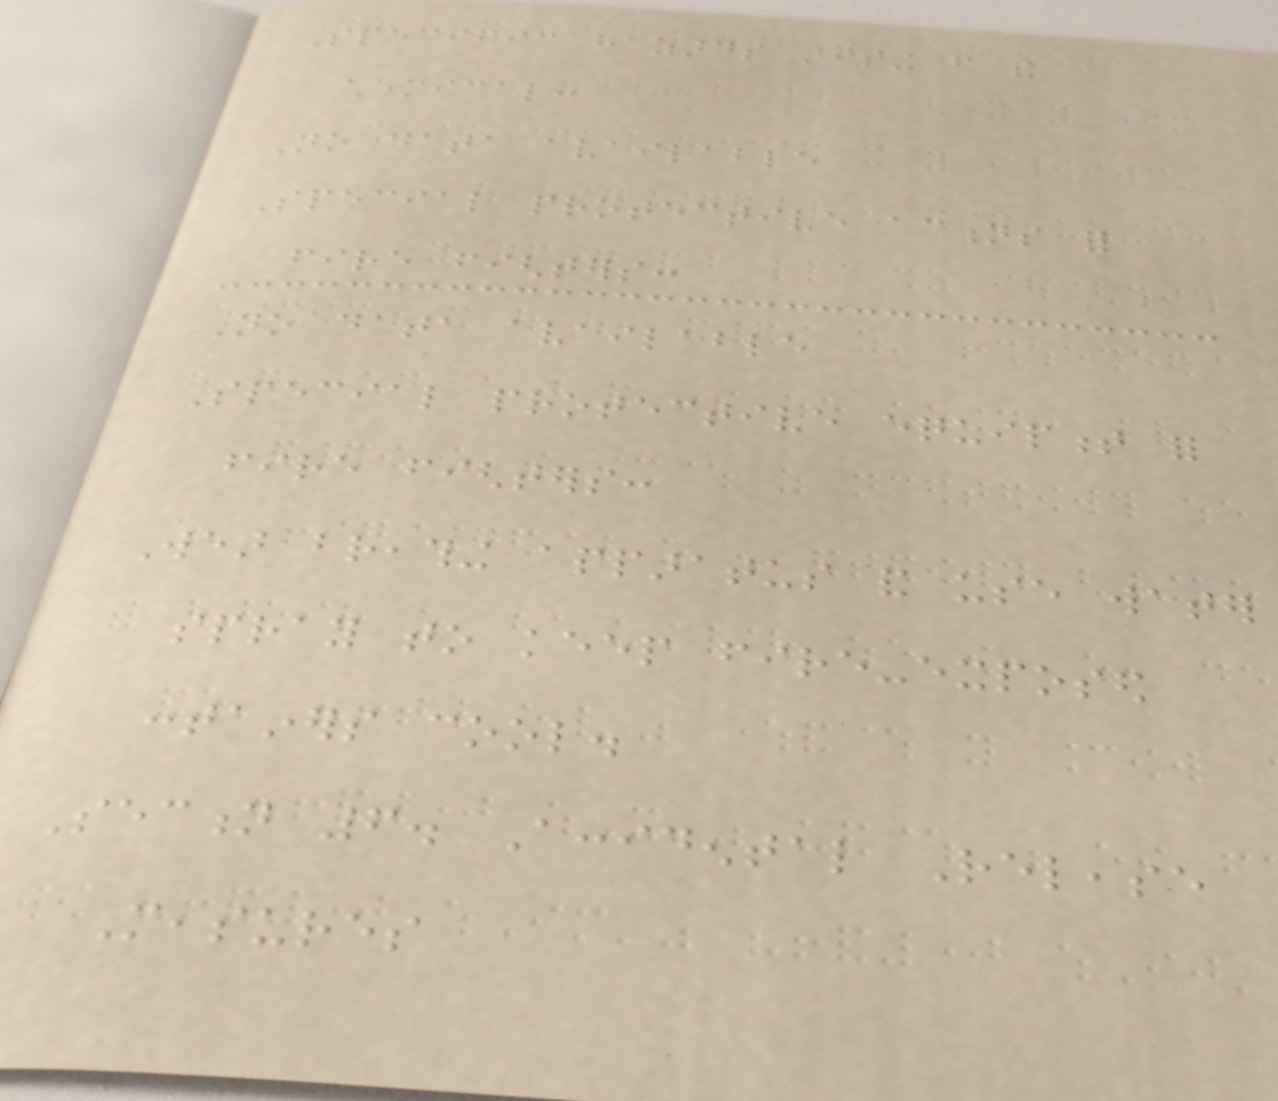Specific hazards arising from the
chemical:
No data available
Special protective actions for
fire fighters:
No data available
Special protective equipment for
fire fighters:
Wear breathing apparatus and use water
spray to keep fire-exposed
containers cool.
Section 6. Accidental Release
Measures
